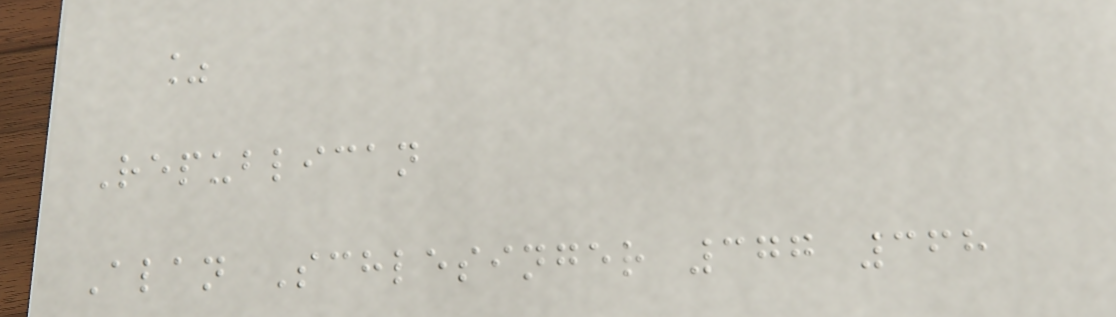%
Republican
Alan Schlesinger 377 368
